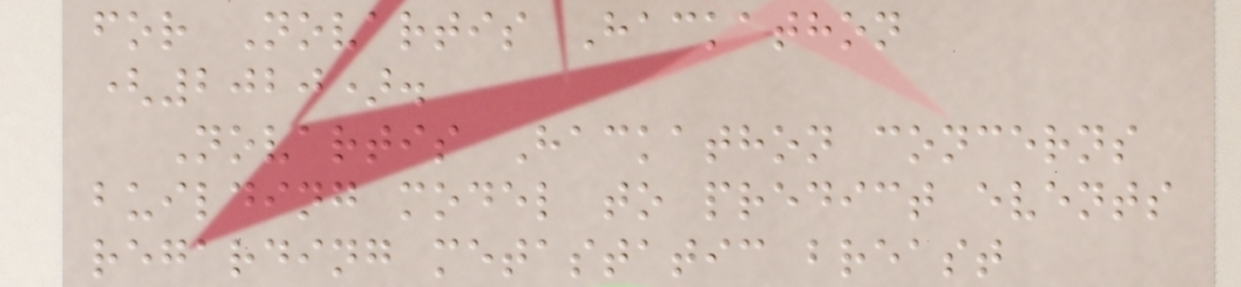for Novartis Hackathon
(2020).
Novartis Hackathon concerns
building model to predict events
regarding metastatic breast
